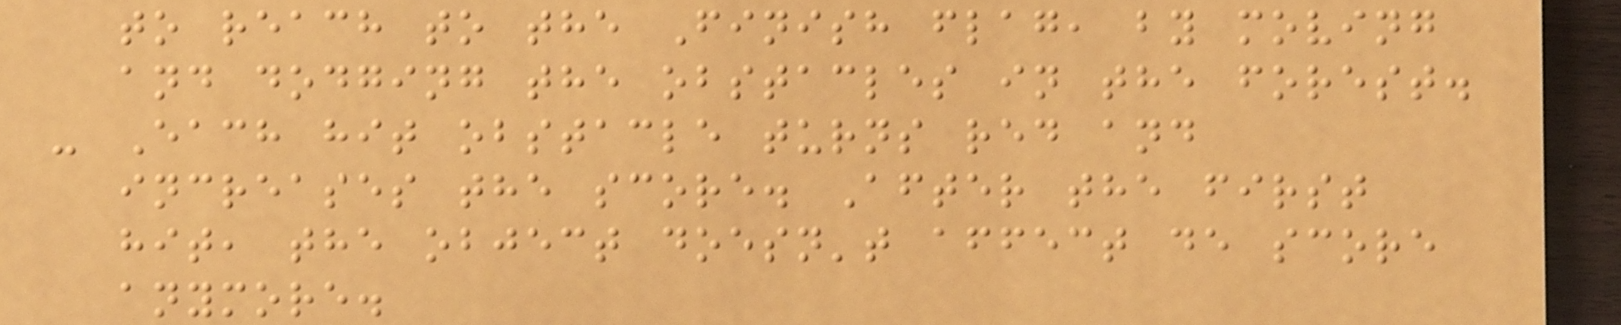to reach to the Finish flag, by moving
and dodging the obstacles in the forest.
- Each hit obstacle turns red and
increases the score. After the first
hit, the object doesn't affect de score
anymore.
